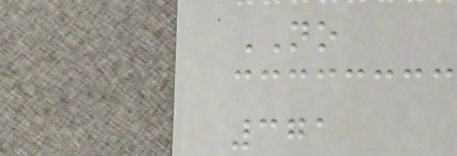NO
371
